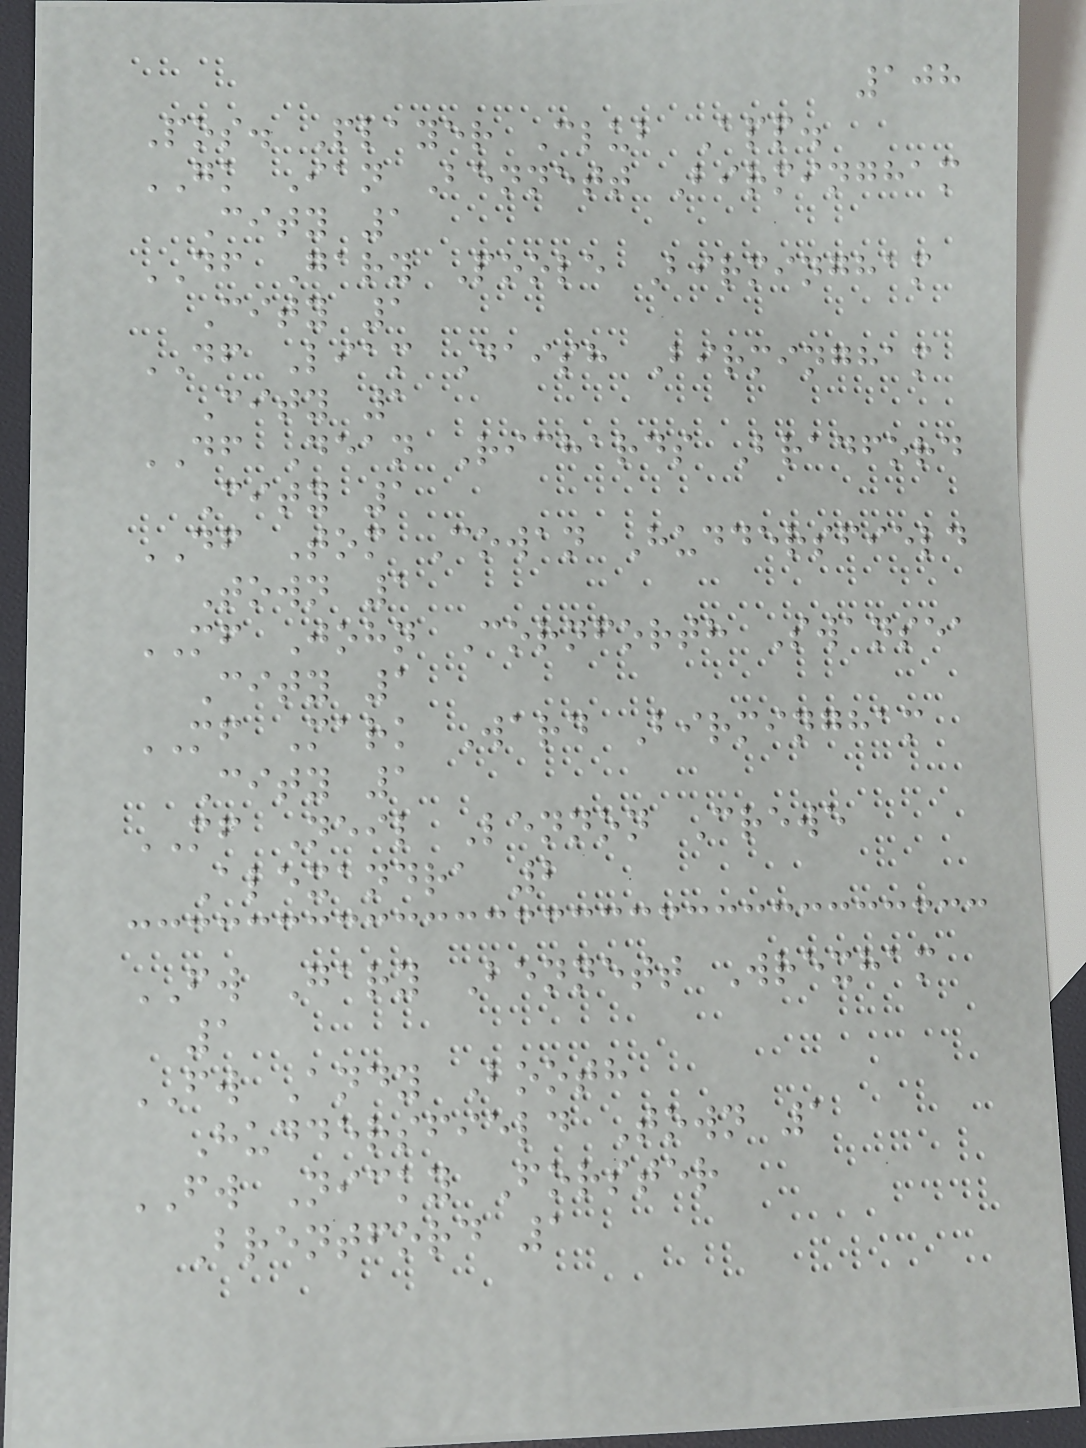108
Pos. Player Club App.
GK Ian Bennett Birmingham
City 1
DF Gary Poole Birmingham
City 1
DF Liam Daish Birmingham
City 1
DF Dean Richards Bradford
City 1
DF Tom Cowan Huddersfield
Town 1
MF John Cornforth Swansea
City 1
MF Mark Ward Birmingham
City 1
MF Neil Lennon Crewe
Alexandra 2
FW Gary Bennett Wrexham
1
FW Andy Booth
Huddersfield Town 1
FW Nicky Forster
Brentford 1
